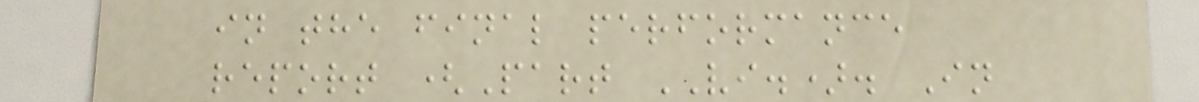in the final performance
report (Part VI.). In
